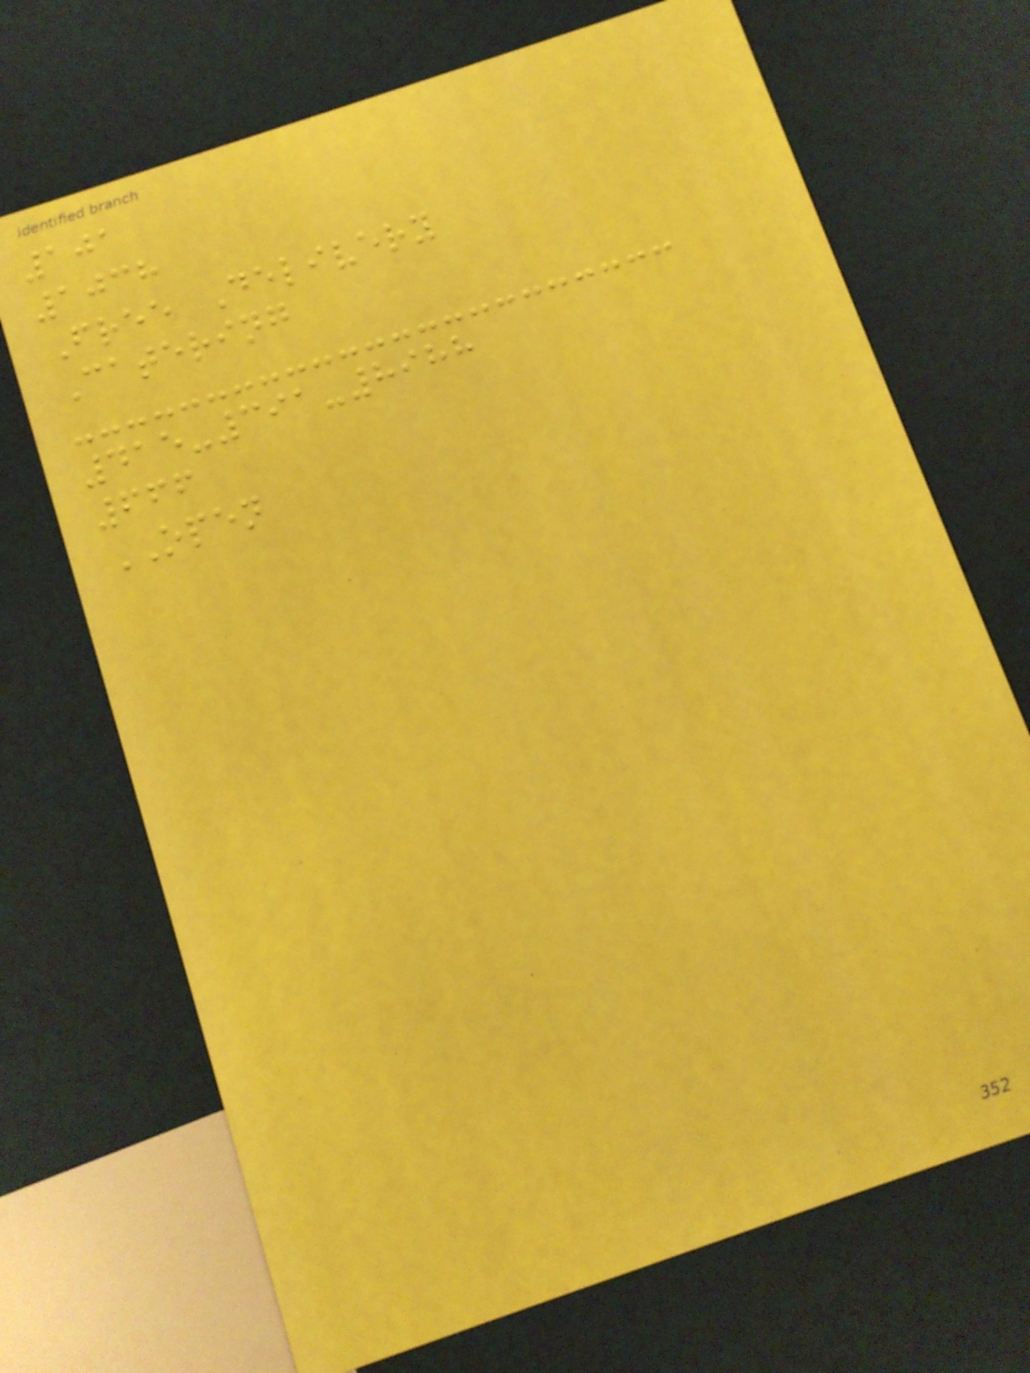101
1038
Free Delivery
Catering
415-391-8988
666
OPEN
